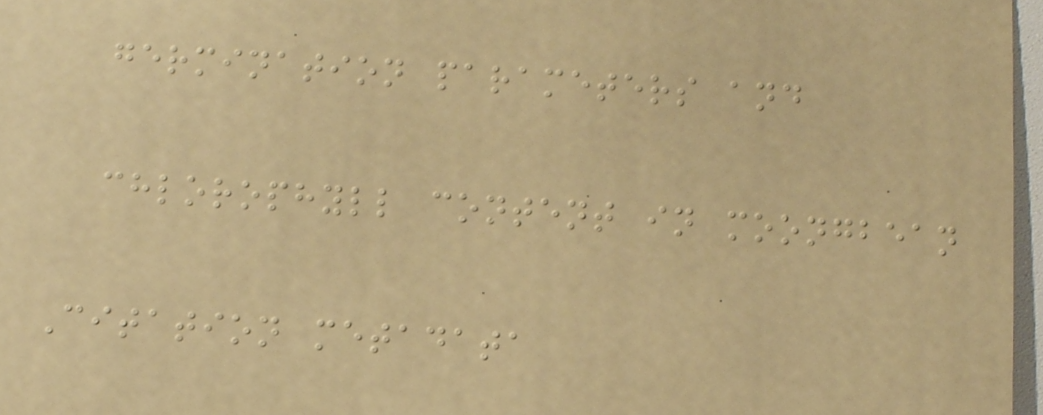germination parameters and
chlorophyll content in moongbean
Citation metadata
